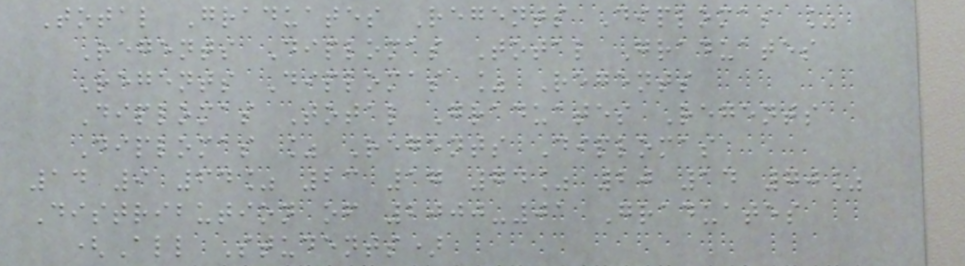Total Graduates Regents Diplomas %
Regents Diplomas Total Graduates
Regents Diplomas % Regents
Diplomas Total Graduates Regents
Diplomas % Regents Diplomas
14 9 64% 23 17 74% 20 14 70%
Distribution of 2000-01 Graduates
(All Students)
